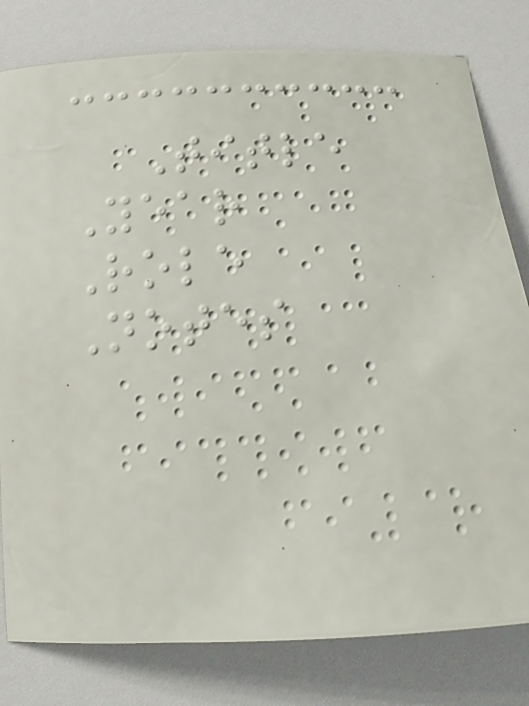Title
Year
Role
Notes
